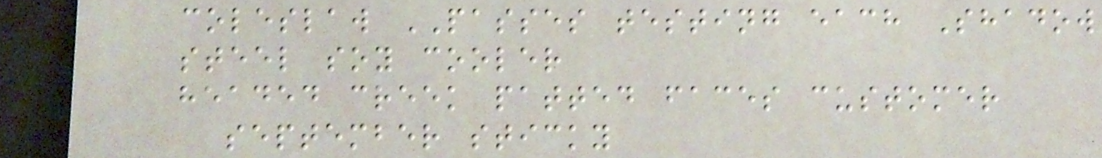coleslaw PASSES testing each Shadow
steel soy cooler
headed creek patted faces customer
september sticky
